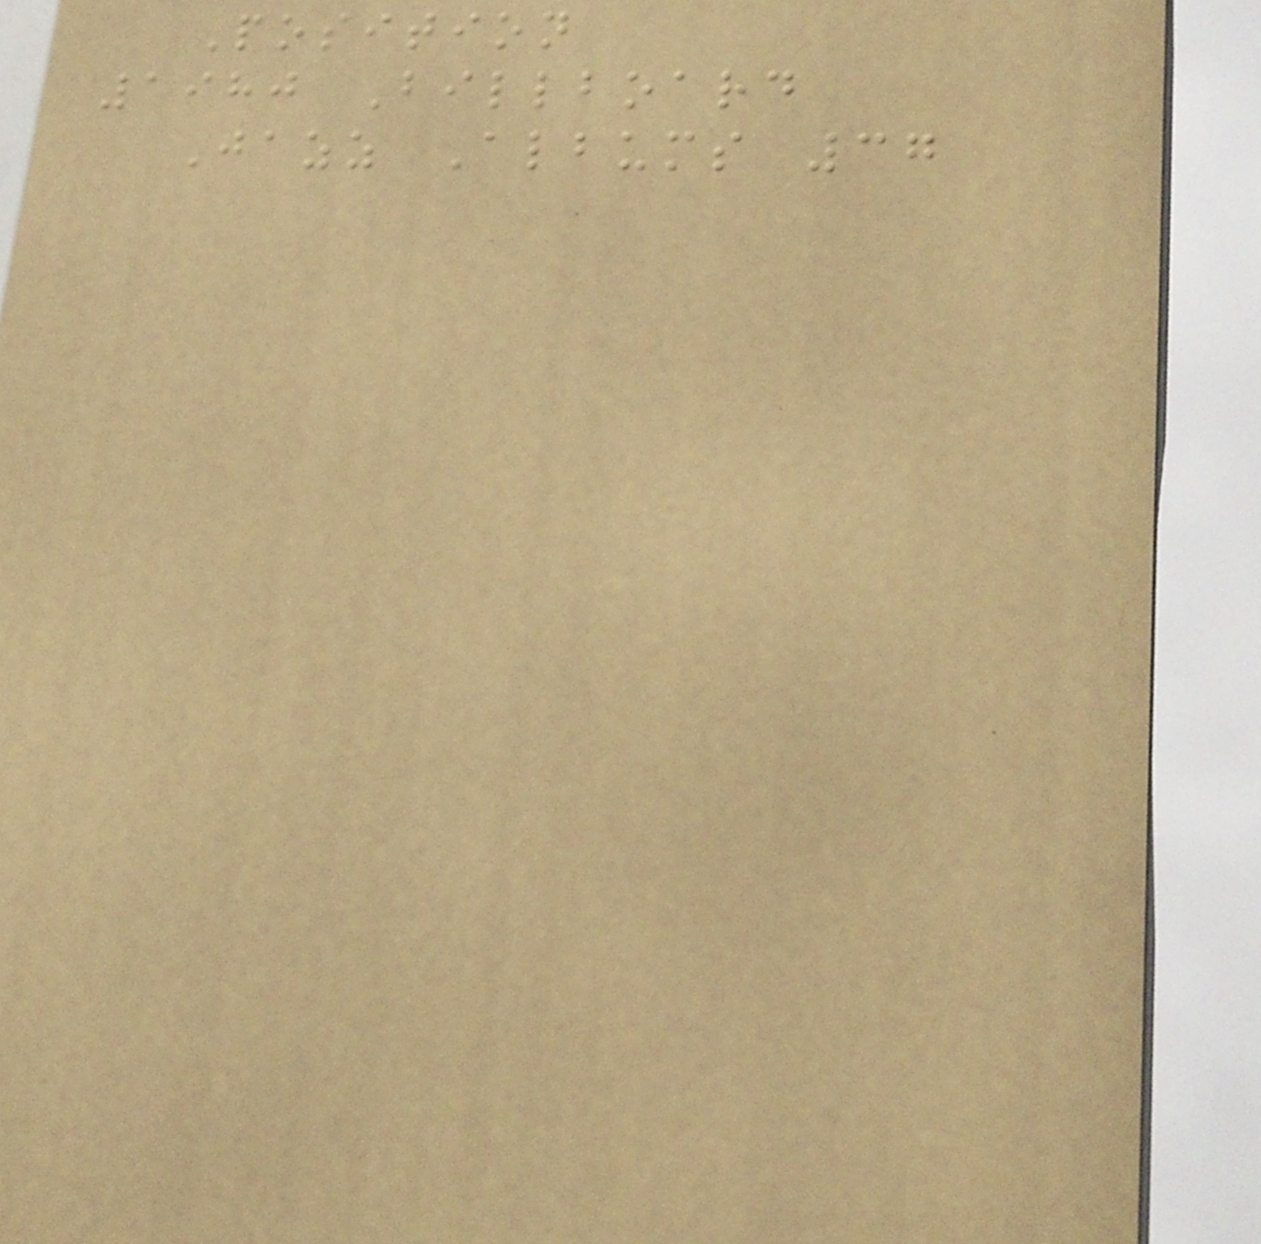Position
1980 Billboard
Jazz Albums 37
